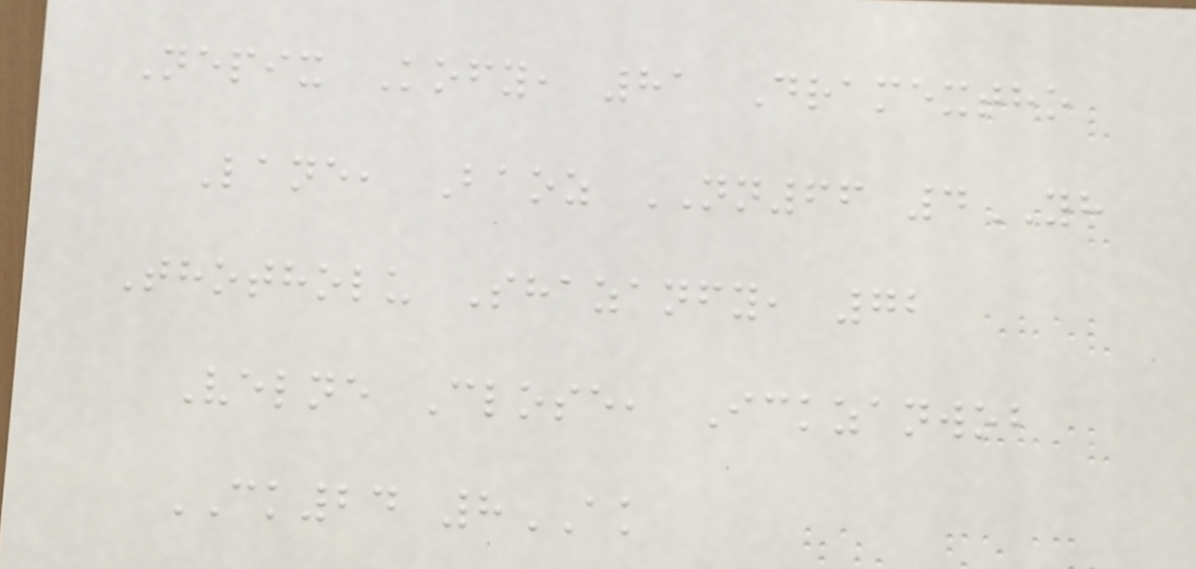Nepix Kofy, 81 Dramextho
Lane, Baoz NN66 4YH
Thotholu Shazanfy, 72
Velne Close, Ickzanwob
CK24 8AK
